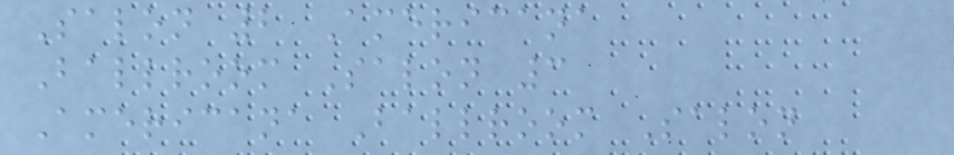Salon 2 Americana
Ballroom Salon 3
Americana Ballroom Salon
